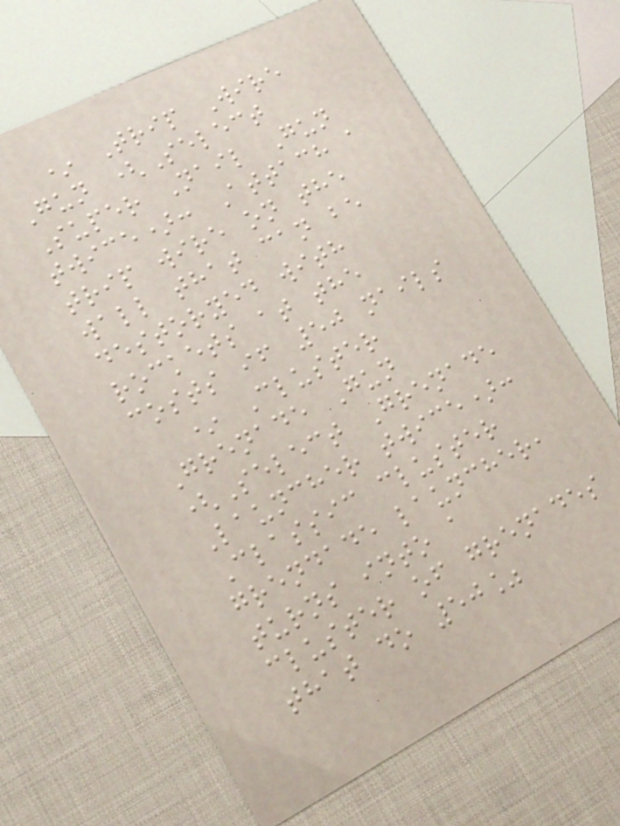* Trip Wire
Gun (Select
Super Nail Gun
twice): Attach a
trip wire on the
wall that can be
destoryed with
rockets at the
costs if 50 nails
* Cluster
Grenade Gun
(Select Grenade
Launcher twice):
Classic cluster
grendade launcher,
turns into a
cluster of grenades
that do 50%
